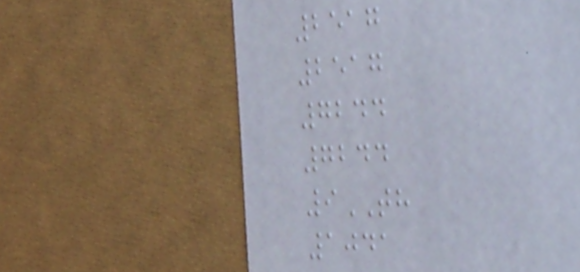2517
2517
7244
7244
9TH
1041
